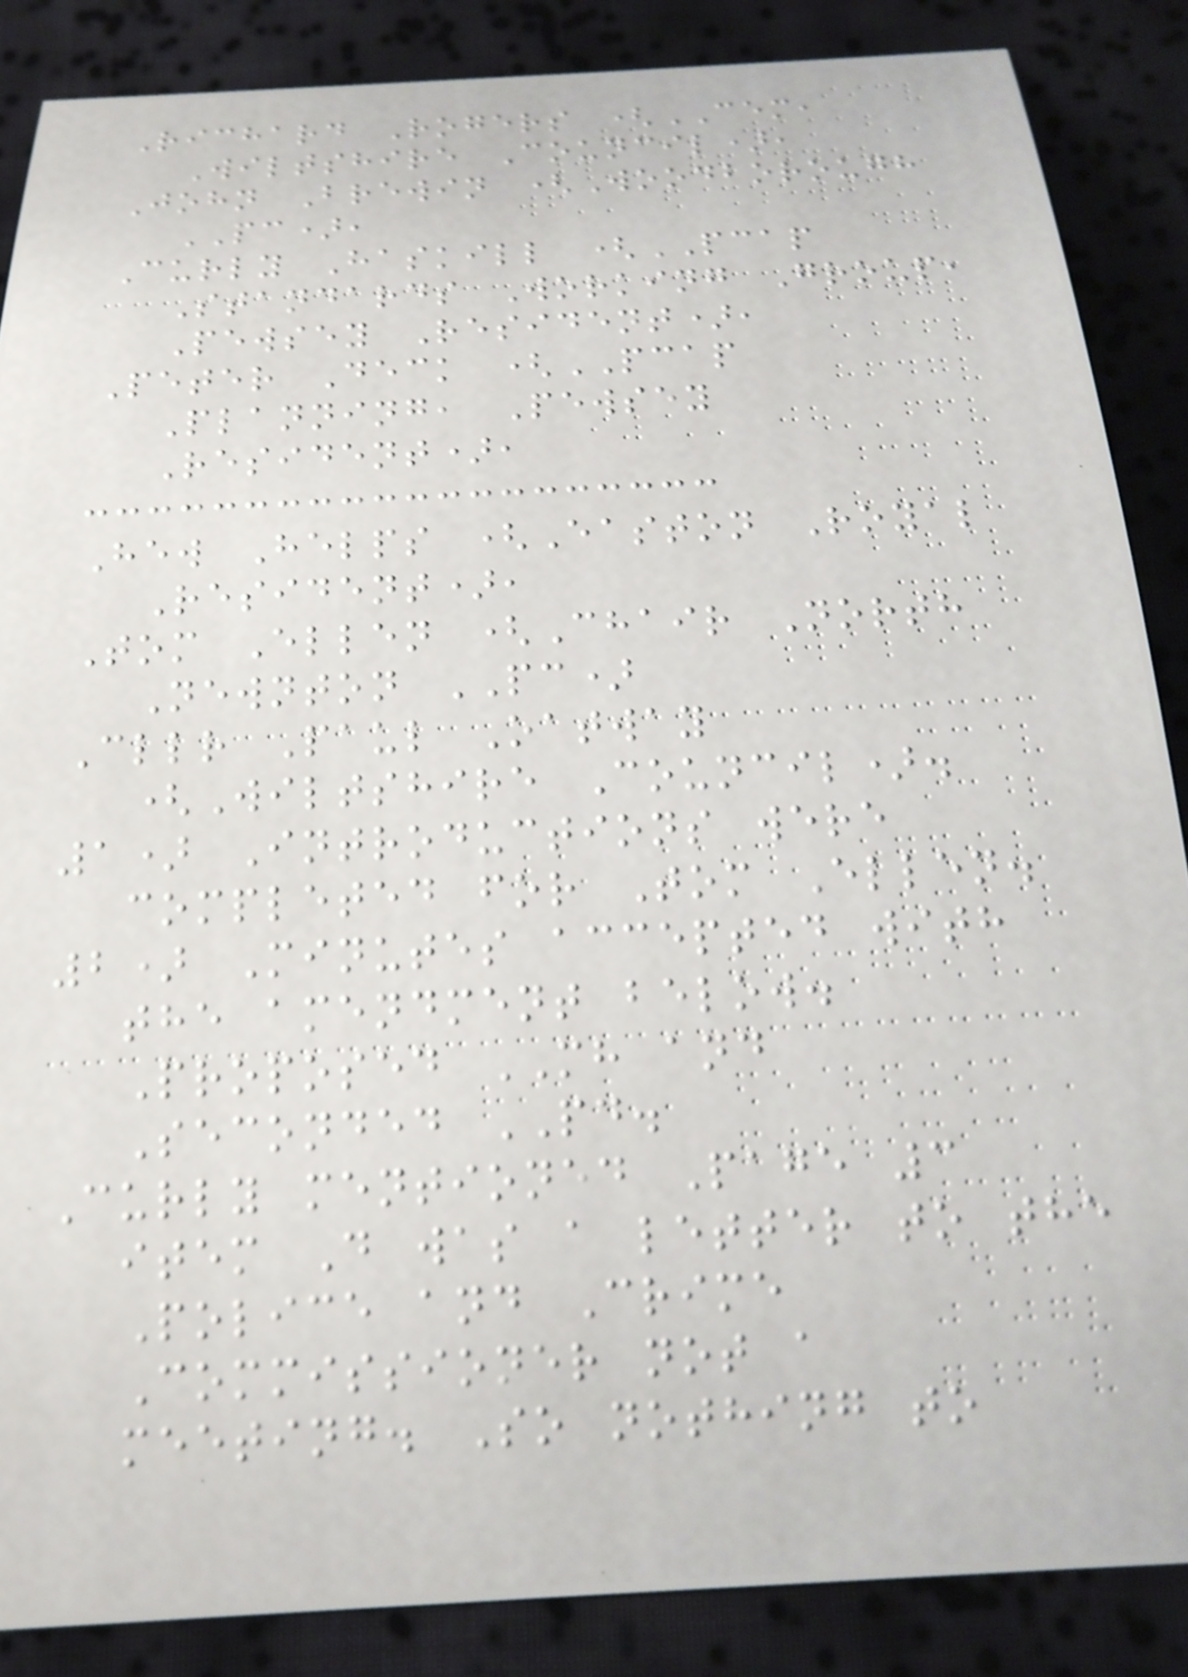Richard Rogers (CEM,
Wiltshire Council),
John Brewin (Woodborough
PC),
Curly Haskill (PCAP
Standards Working Group,
Pewsey Resident),
Peter Deck (PCAP
Planning, Pewsey
Resident),
Hew Helps (Easton Royal
Resident),
Tom Ellen (Chair North
Newnton PC)
Cllr Paul Oatway
(Wiltshire Council).
1) Introductions were
completed for Tom Ellen.
2) Minutes accepted with
the amendment below.
Proposed MH and
Seconded PD.
Curly mentioned Page 3
item D was a letter to the
Police and Crime
Commissioner not a
meeting. So nothing to
